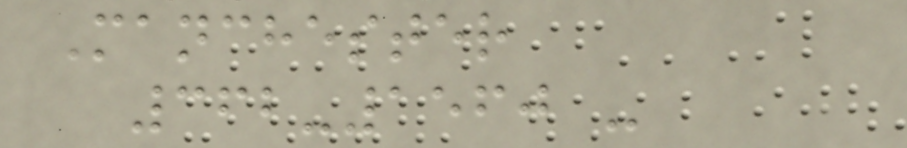Manchester
362-1560 -
